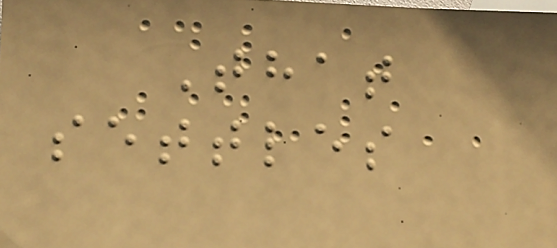That
settles
